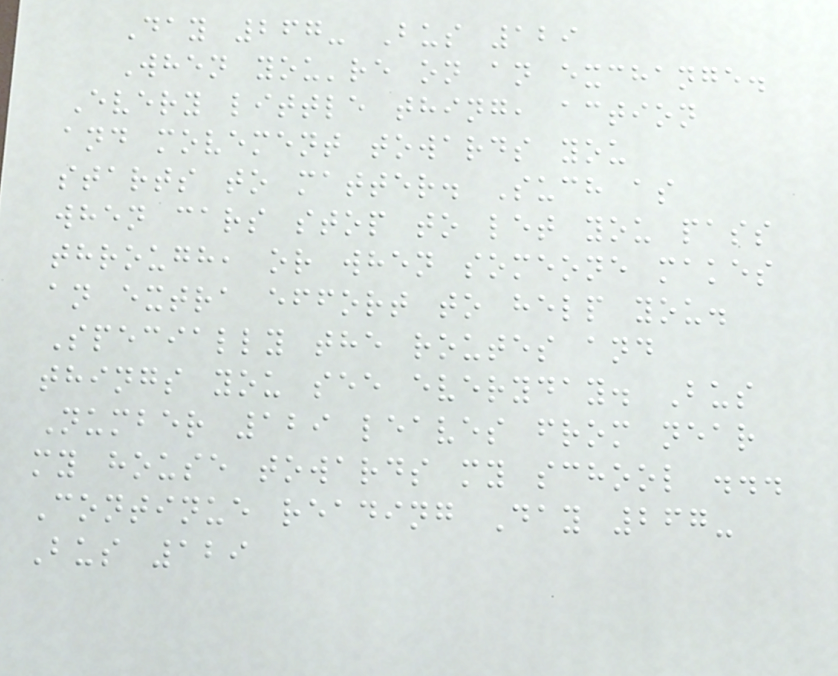Day 267- Bus 129
When you're on an exchange.
Every little thing, action
and movement towards you
starts to matter. Such as
when cars stop to let you pass
through, or when someone makes
an extra effort to help you.
Specially the routes and
things you see everyday. Bus
Number 129 leaves from near
my house towards my school ...
Continue reading Day 267-
Bus 129
